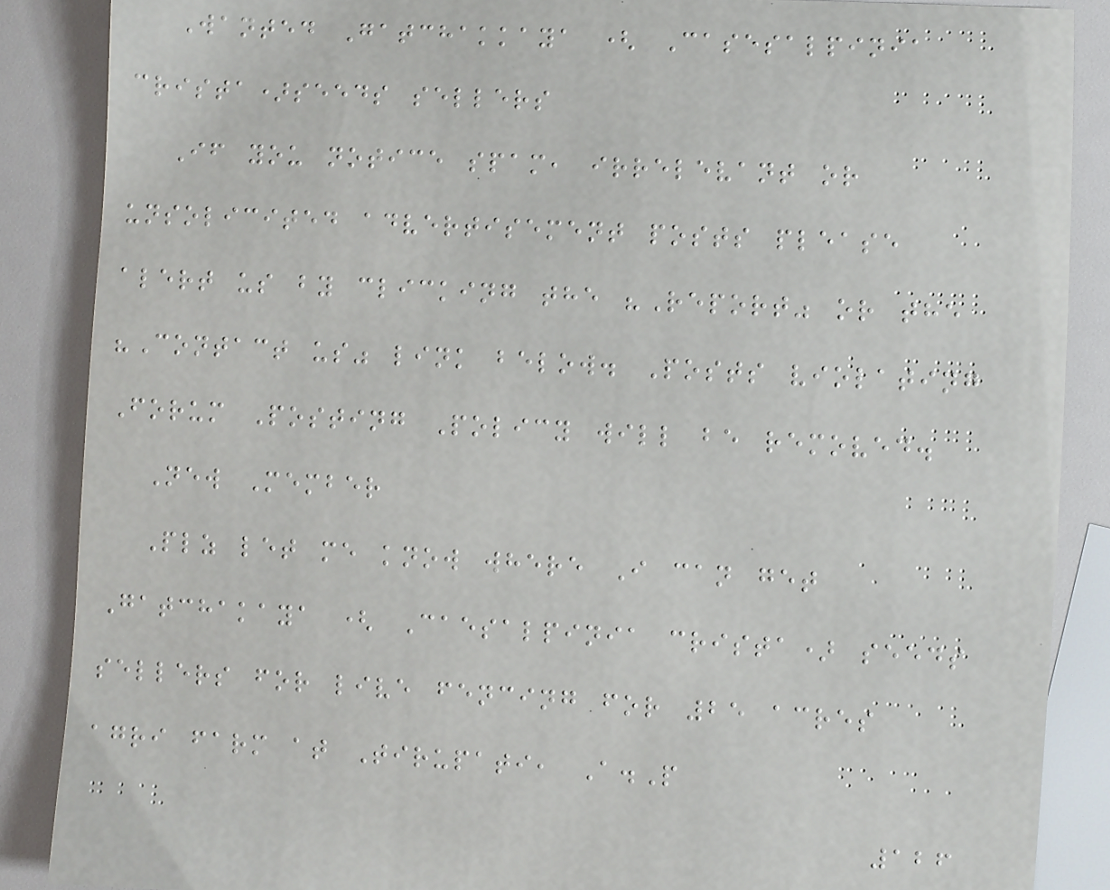Wanted Gatchakkaya ( Casesalpinia
crista)seeds sellers
If you notice spam, irrelevant or
unsolicited advertisement posts please
alert us by clicking the "Report" or the
"Contact us" link below. Posts violating
Forum Posting Policy will be removed.
New Member
Plz let me know where I can get
Gatchakaya ( Caesalpinia crista) seeds
sellers for live fencing for 25 acres
agri farm at Tirupati, A.P
126
